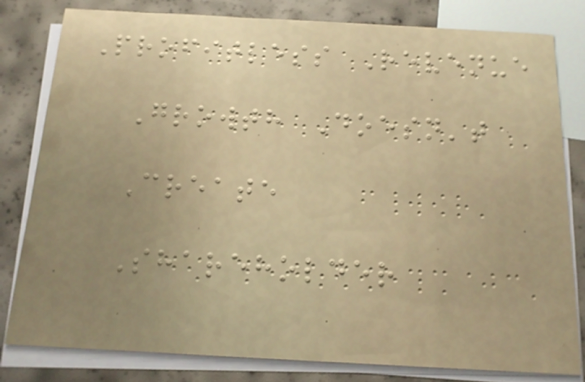Profitless Revenue
Growth Doesn't
Create
Shareholder
